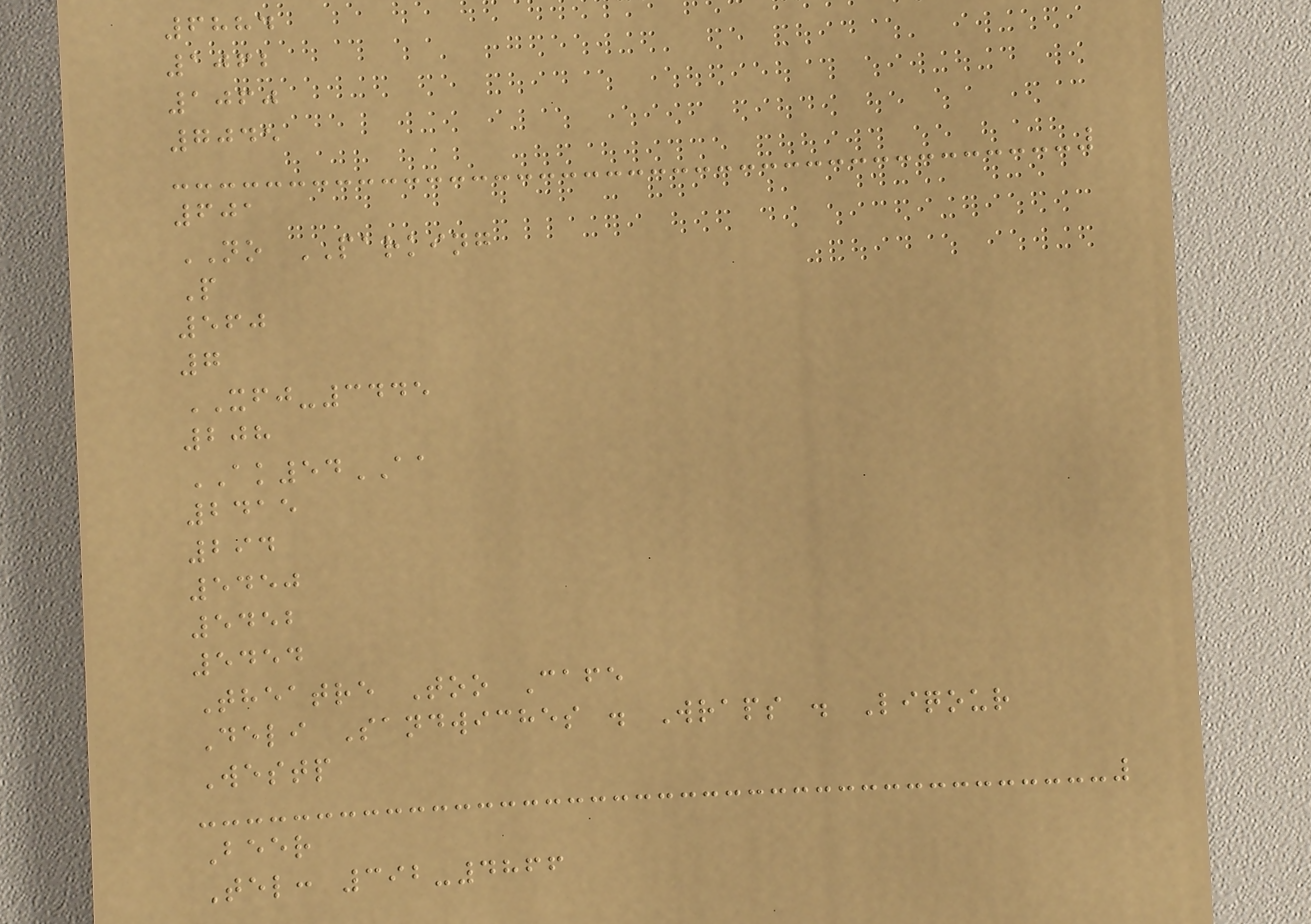6884
1062
1060
7045
601
NO PARKING
P
560
7
XFJ-3445
208
AK54AA
2415
294
5450
5452
5454
Theatre Too Cafe
Deli Sandwiches . Wraps . Liqour
Westp
Beer
Tel: 392-4866
